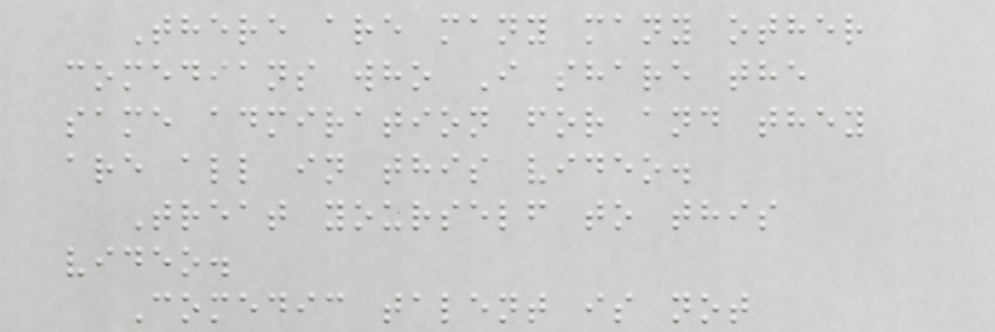There are many many other
comedians who I share the
same admiration for and they
are all in this video.
Treat yourself to this
video.
Comedic talent is not
